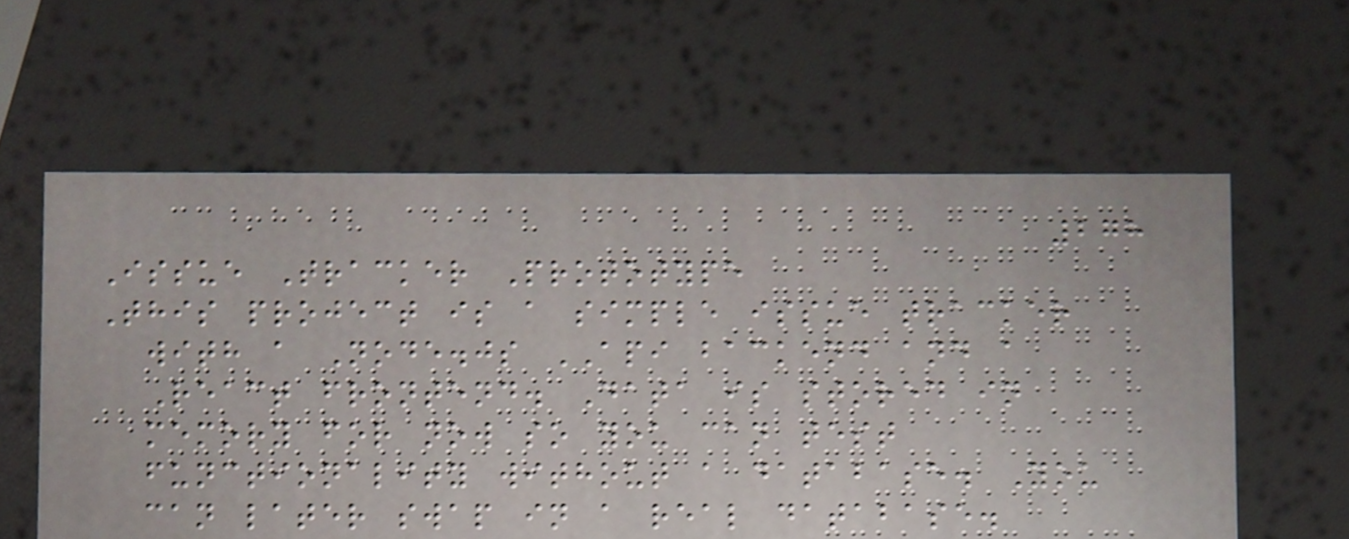278
Issue Tracker Prototype
This project is a simple issue tracker
with a Node.js API backend and a
React frontend. Data is stored in
memory for now so you can test
functionality without a database. You
can later swap in a real database.
